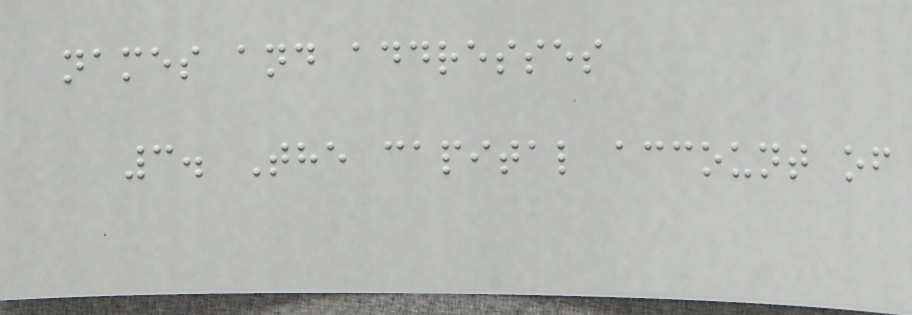names and addresses
3. The capital account of
